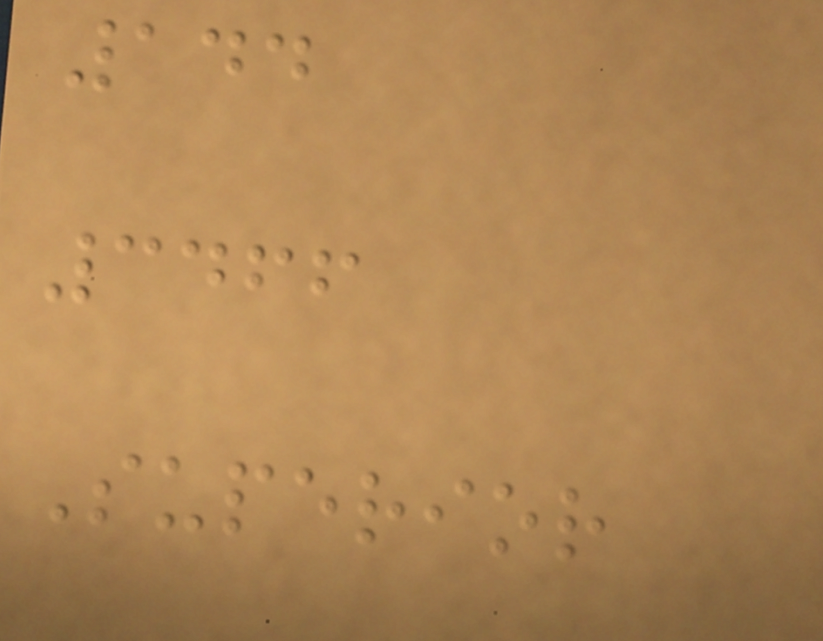144
3466
Superior
